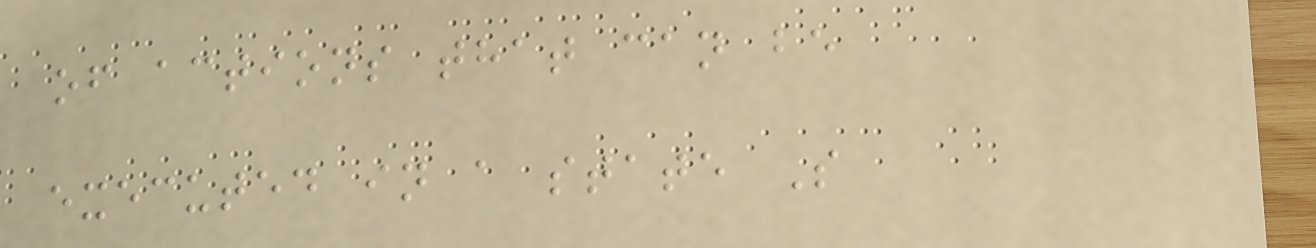of actions that can be
executed in a state S
